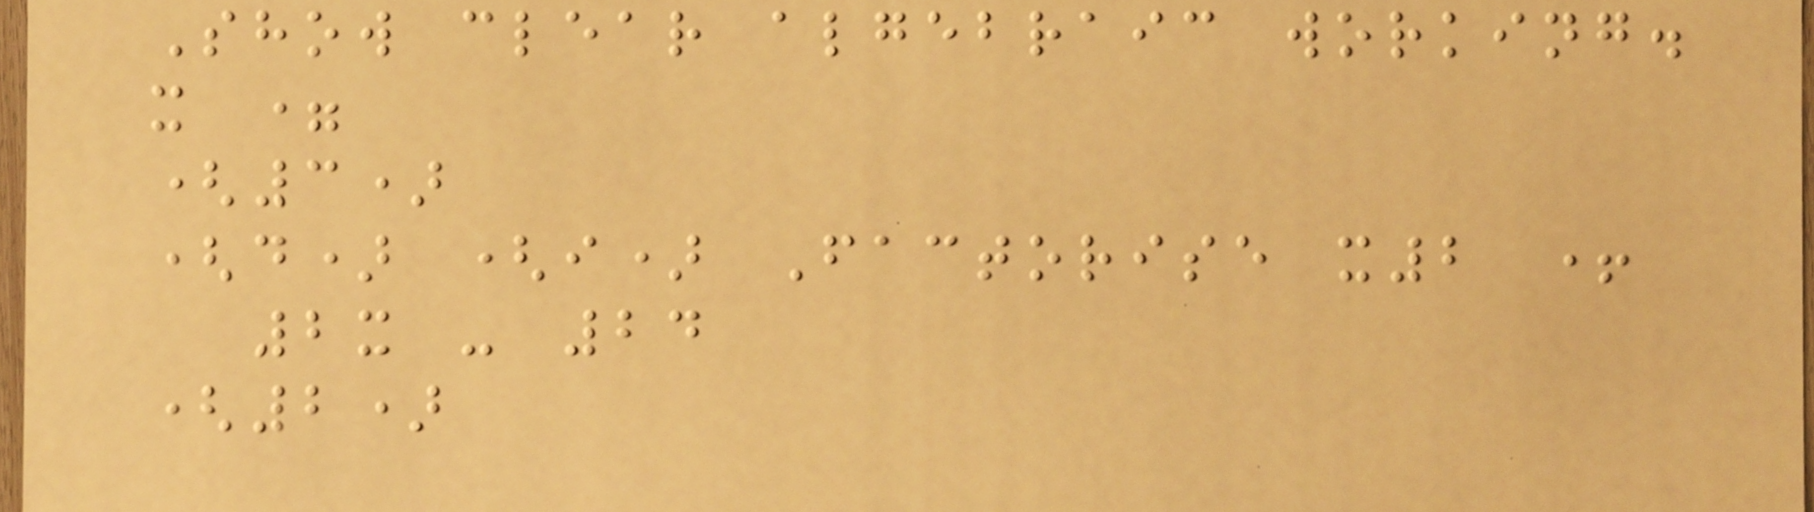Show clear algebraic working.
x =
(3)
(d) (i) Factorise x2 +
2x - 24
(2)
